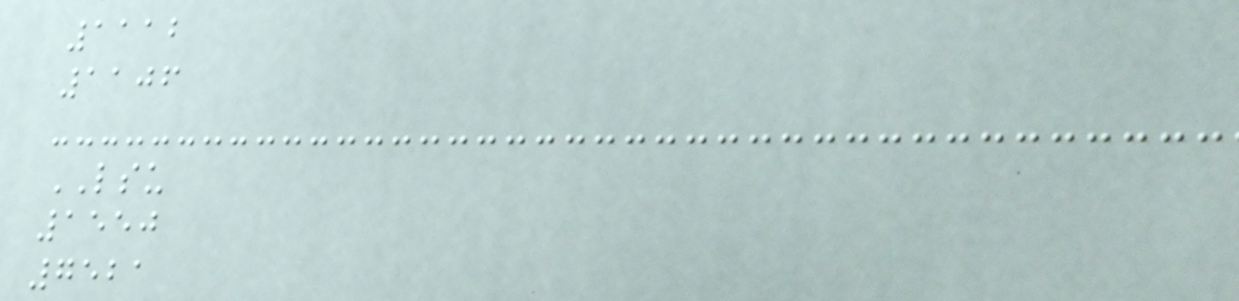1112
1106
LSU
1550
7521
